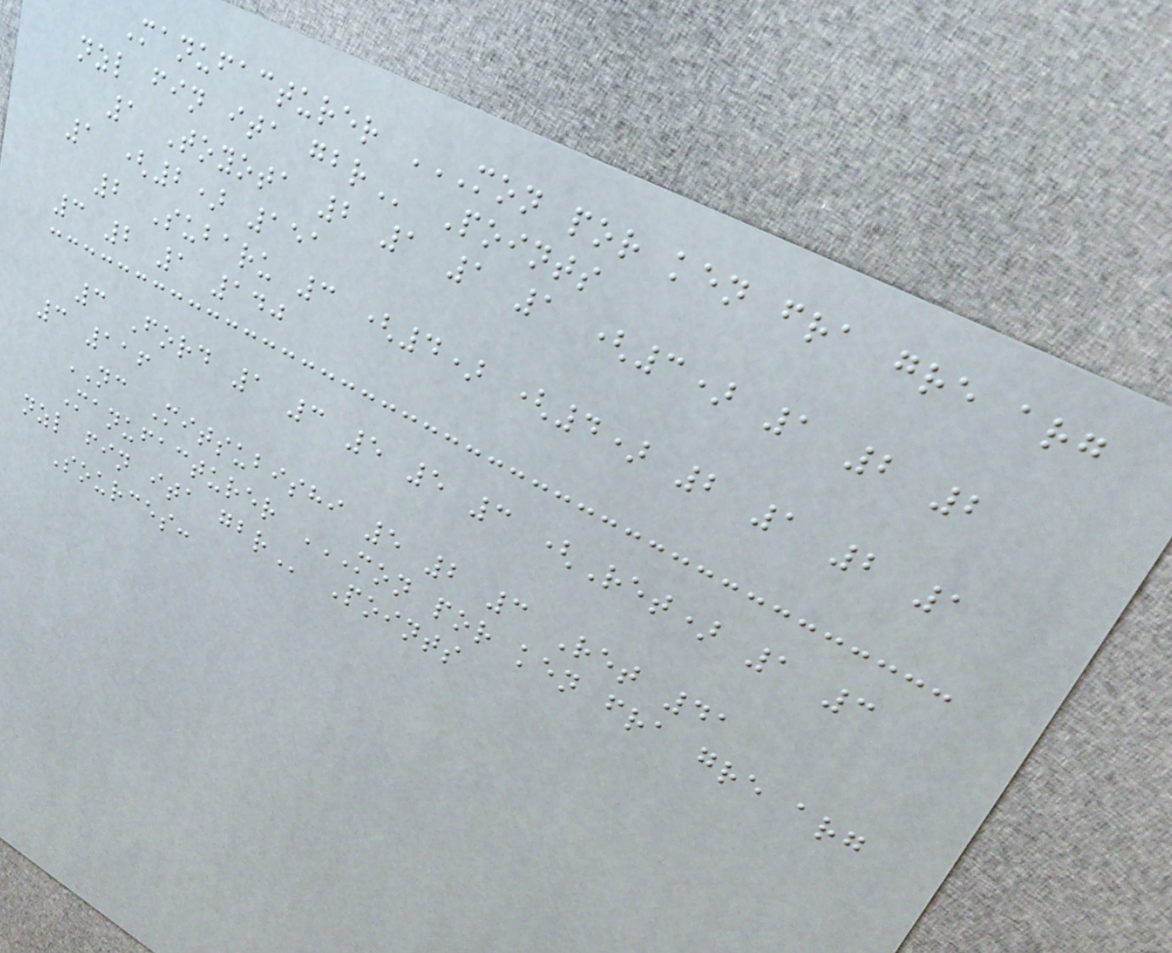Manufacturer MON POR KEN FRA GRE ARG
NZL FIN ITA GBR Points
1 Toyota 2 1 1 1 (3) 1 2 2
1 (2) 151
2 Subaru 3 (4) (4) 2 1 2 1
3 2 1 140
3 Ford 1 3 5 5 3 (Ret) 1 3
3 116
NC Mitsubishi 5 2 3 Ret 41
Manufacturer MON POR KEN FRA GRE ARG
NZL FIN ITA GBR Points
Sources:
